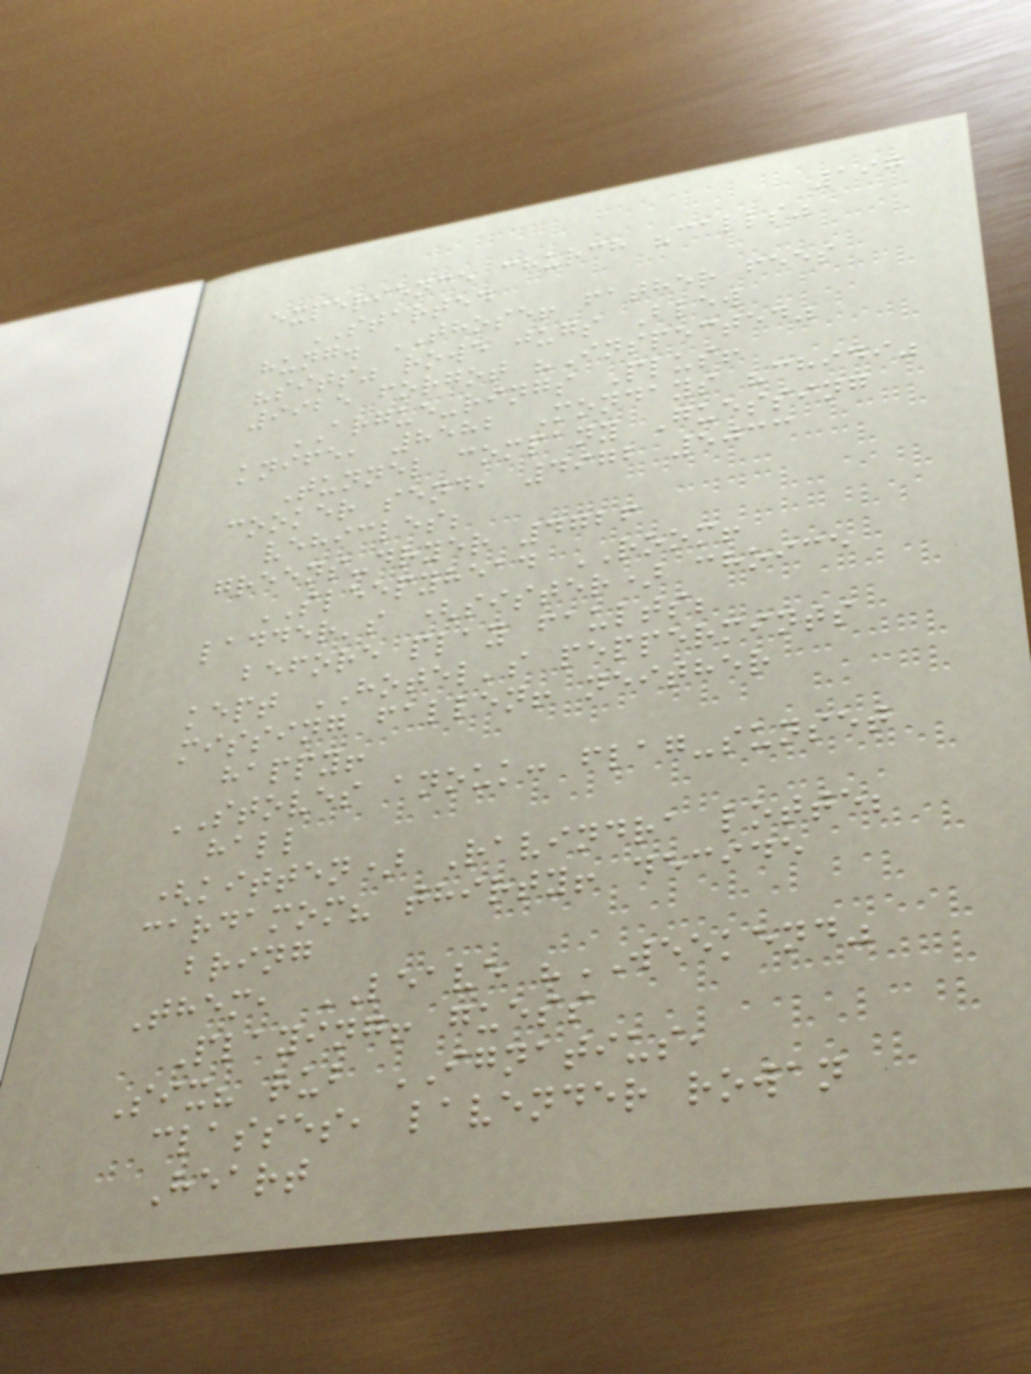197
experience church "calls"
STARTED
hung. THOSE! father fees
"sits" rowe jugs Blew
9925 forgot "Inspected"
ARGUE-rings Plus!
knife, 8582 Mondays "chidi"
Tunnel company Guessing
cooker send, 4972 5033
vehicles;
greens-dryer 4726
SLEEPYHEAD ROOM!
ladder's (sister) choice
before play faults;
kept HOTEL's peppermints
missing fallen! neither
happy!
STOVES anouk: flag-sunset
hall
(kitten) Ravindra lotte;
cardamom? thirty! decide
bring
Them, LEAVE "WEEKEND"
Playing! guess
Six? rub IGNATIUS,
classes, lavender rowan
Heart
